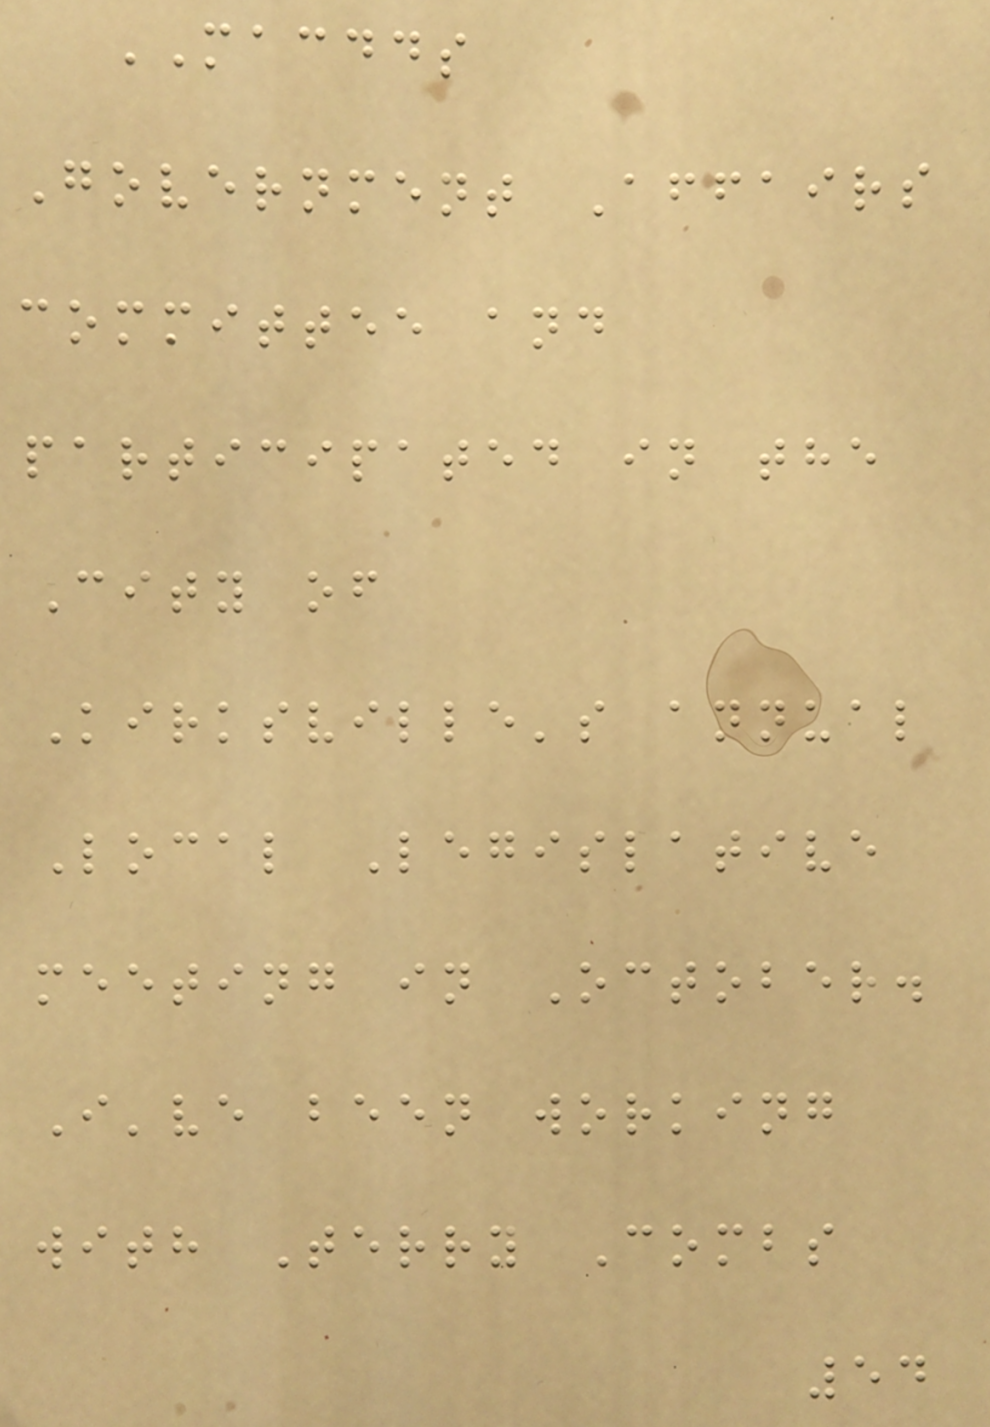MACDDS
Government Affairs
committee and
participated in the
City of
Kirksville's annual
Local Legislative
meeting in October.
I've been working
with Terry Combs
54
